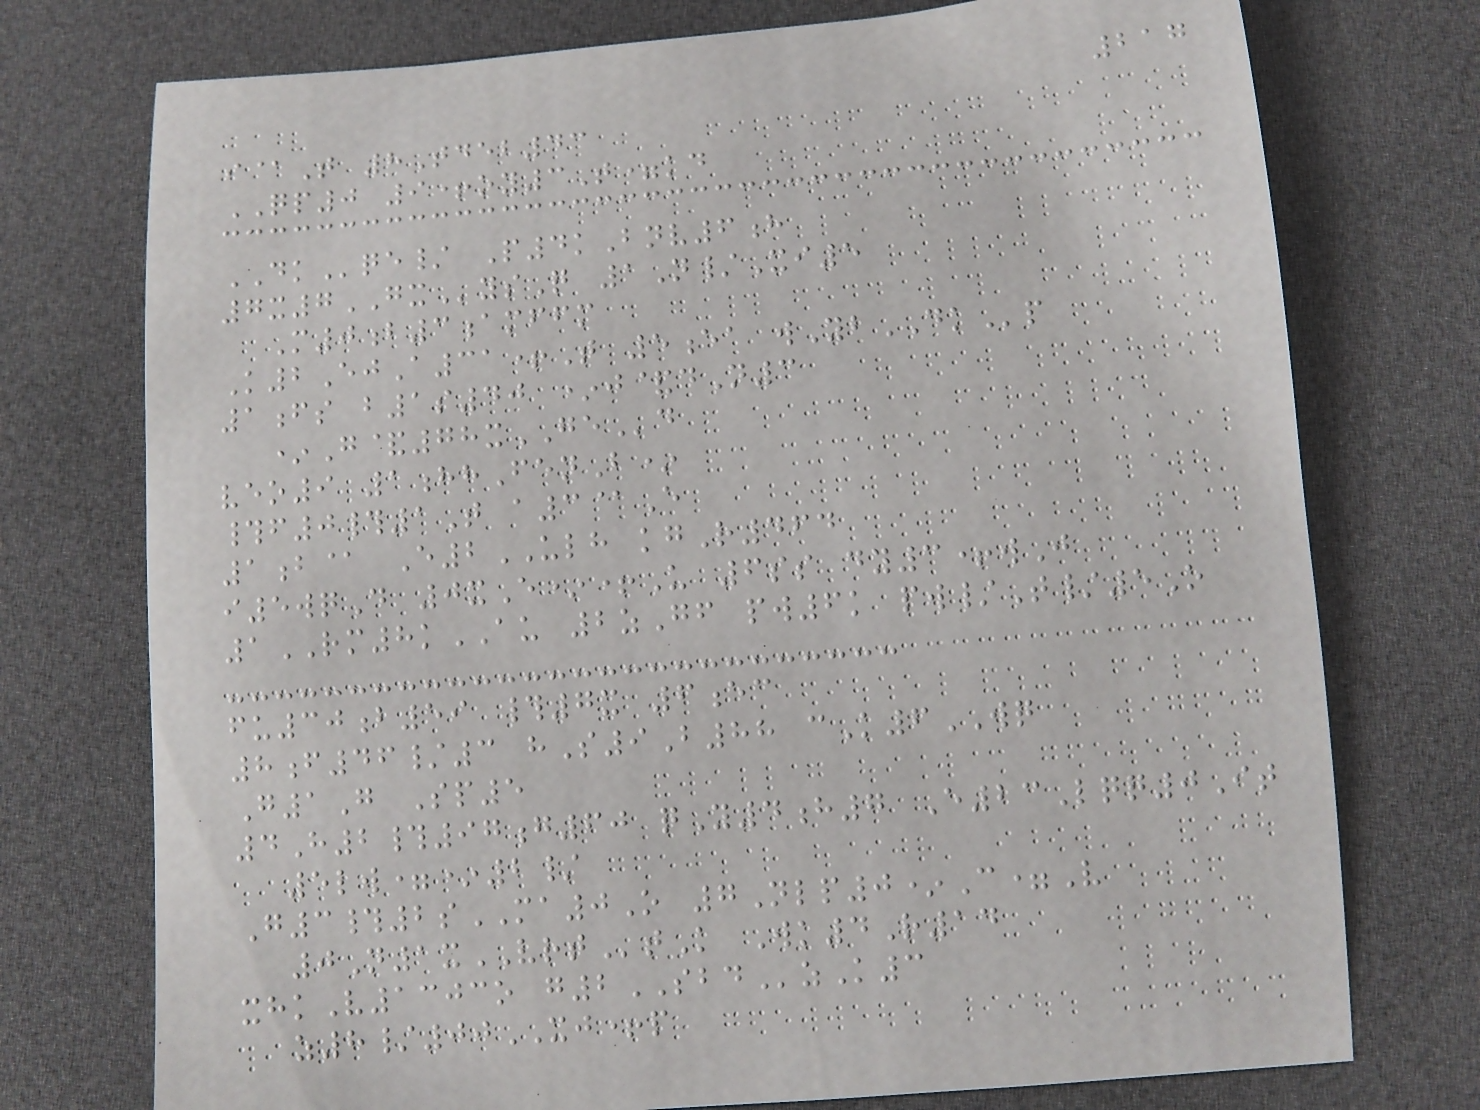217
i@T 8Tdeb43
QP0 9+oy3T=kd
DKqe/ P4kBnv6h
7x7GXysQ 1N/Xi5
M0b3amffm
K2EjA31+T 5ea wYbDKp
1fs b1s40 *j&dN3
*G&78xGEd
veo9 1hhFenB*
#f0#1T a3@E
1b@ E2ULH kgR464
i5wqD 0xE*+U 6ss dy3+wJ
1RM8kAU 2zGf pw6k pw/T/5O
fu30b59 #7x 6ec
8f46/3 hS9B88 cK6WQ
G1G Sp5
4H2#97g60 qY4h7 E23Lqq0It
5lw=*2/
G3#2sMA0O 7Nlp0*C=V
0N1xVRTtK Wk4R14
xhkV1303o g2SBDzK3
z8/00XJ+p
